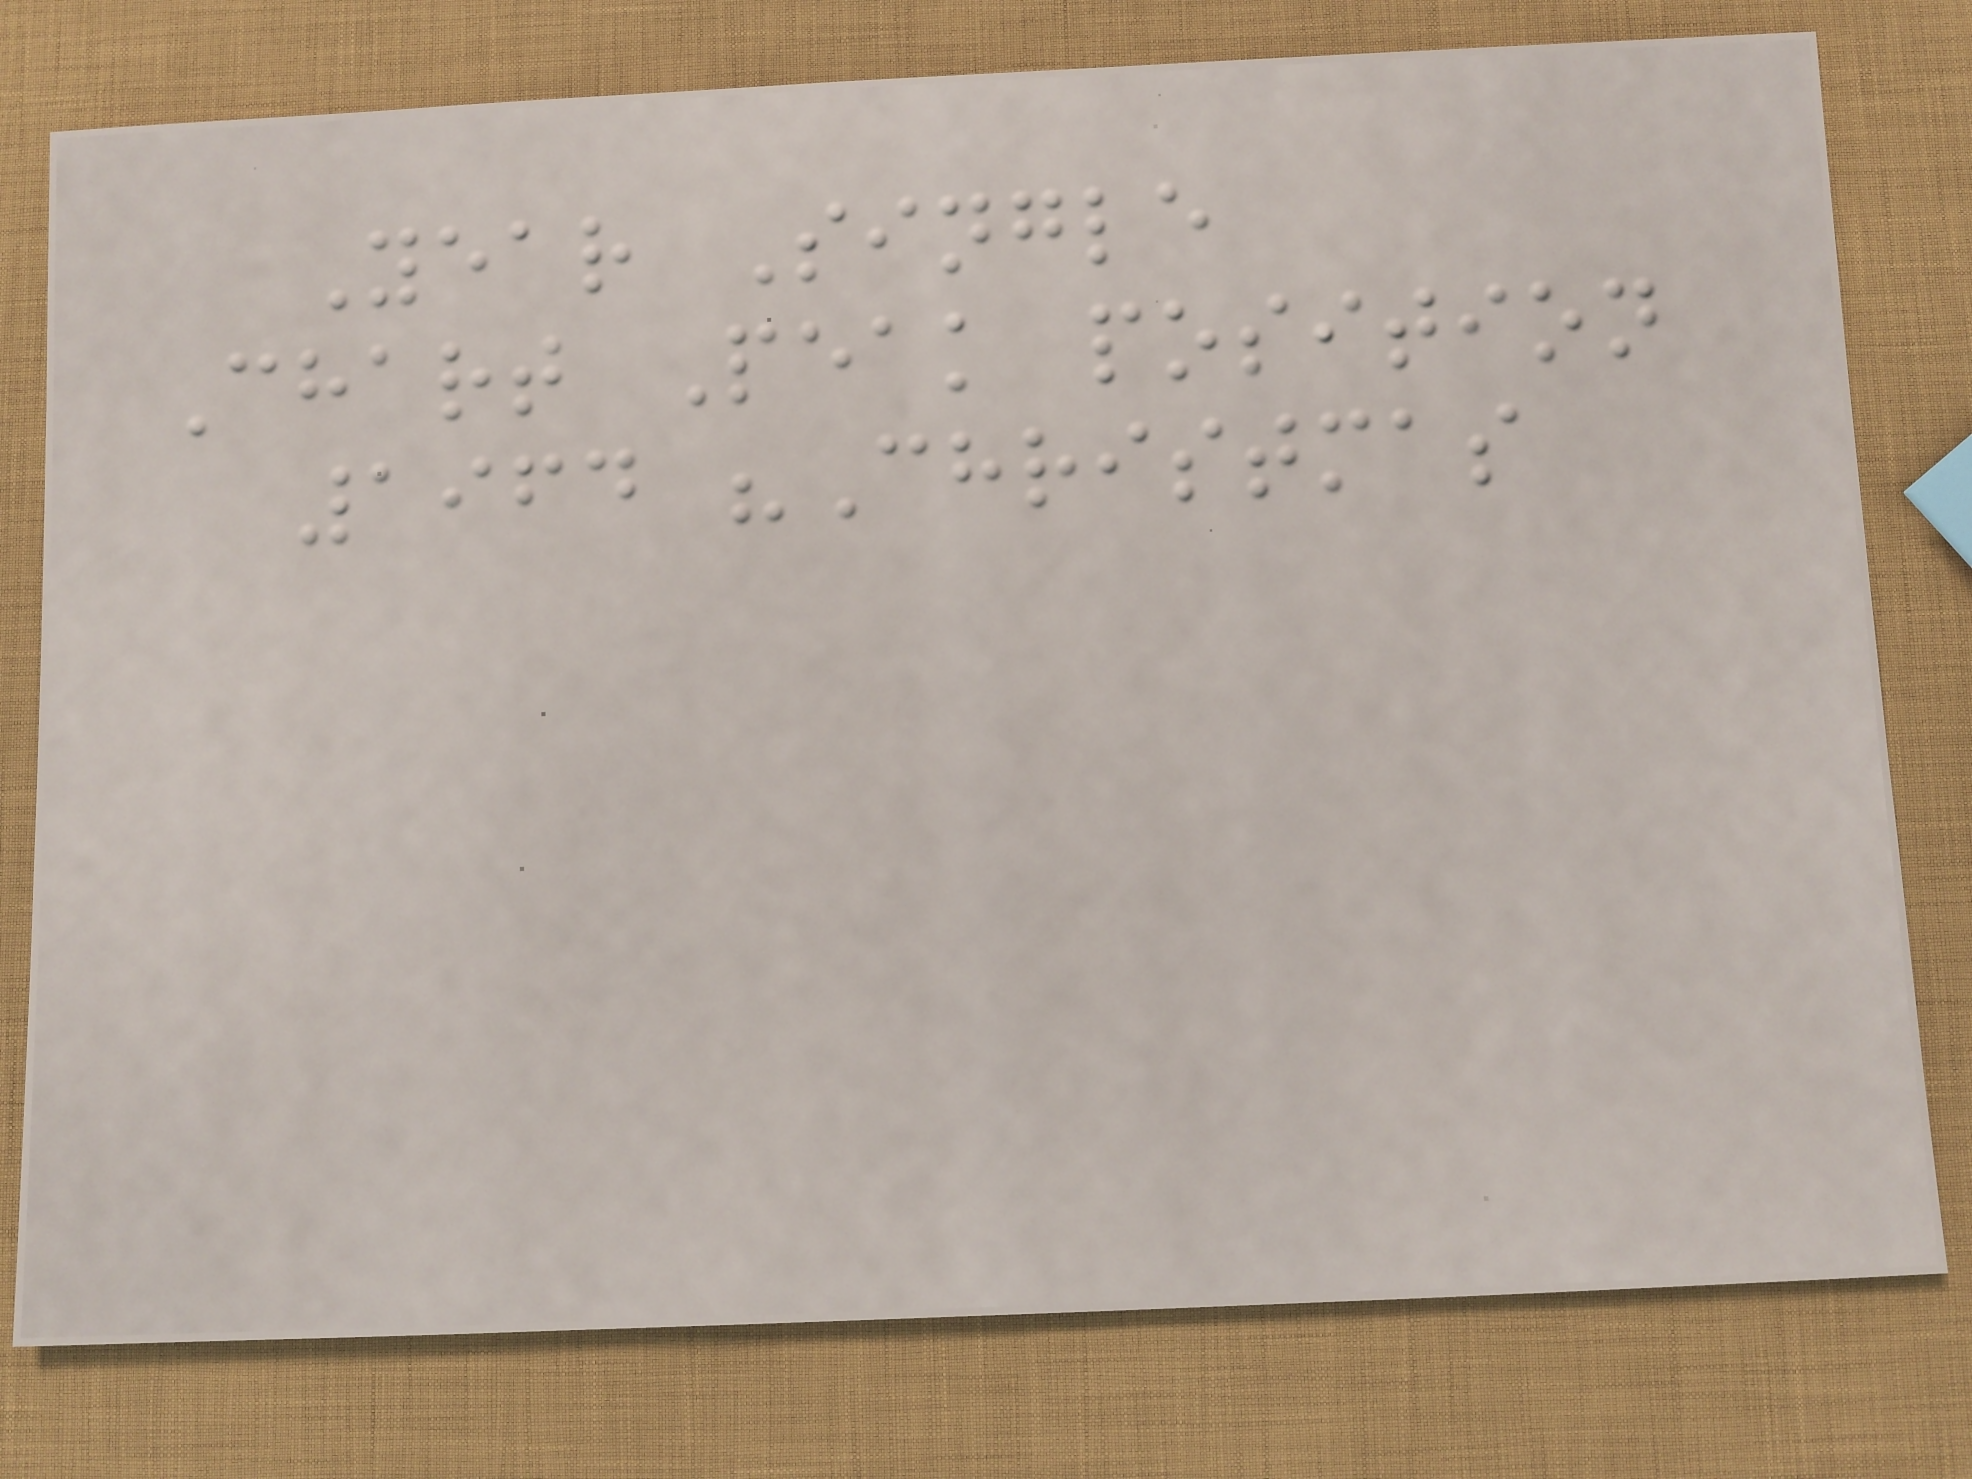Year Single
Chart Peak position
1964 "Christmas
